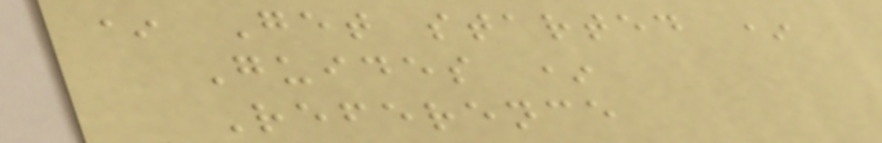* Get started *
Guides *
Reference
